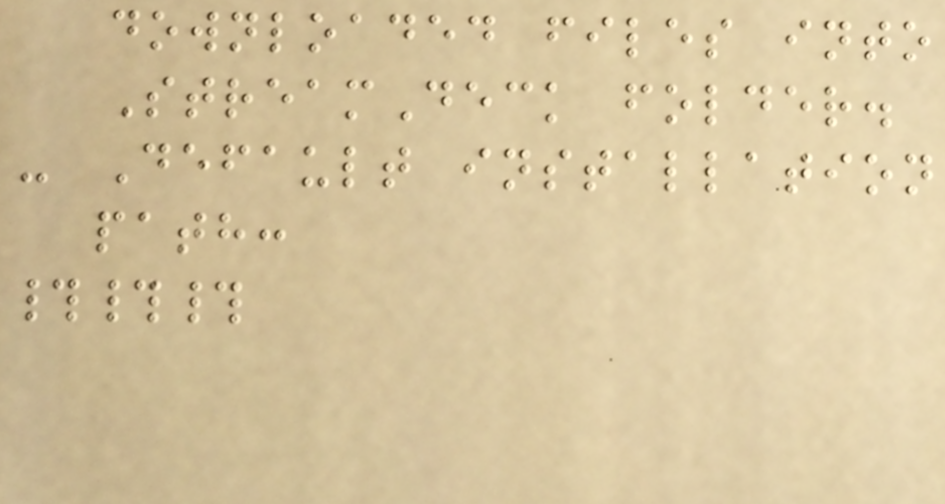downloaded files into
StreamDeck folder.
- Default installation
path:
###
